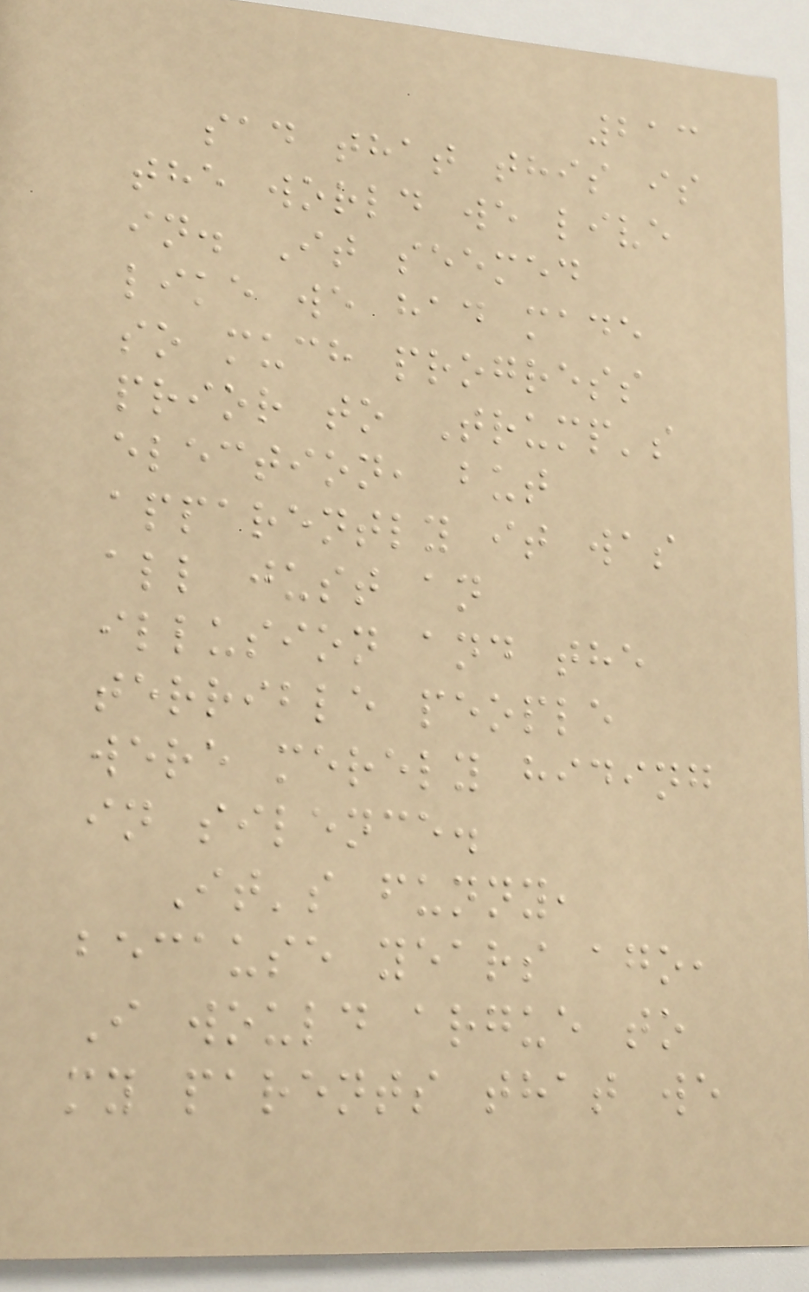213
sad that this is
the world we live
in. It seemed
like we had made
so much progress
prior to Trump's
election, but
apparently it was
all just an
illusion and the
terrible people
were merely hiding
in silence.
It's funny,
because years ago,
I would argue to
my parents that we
